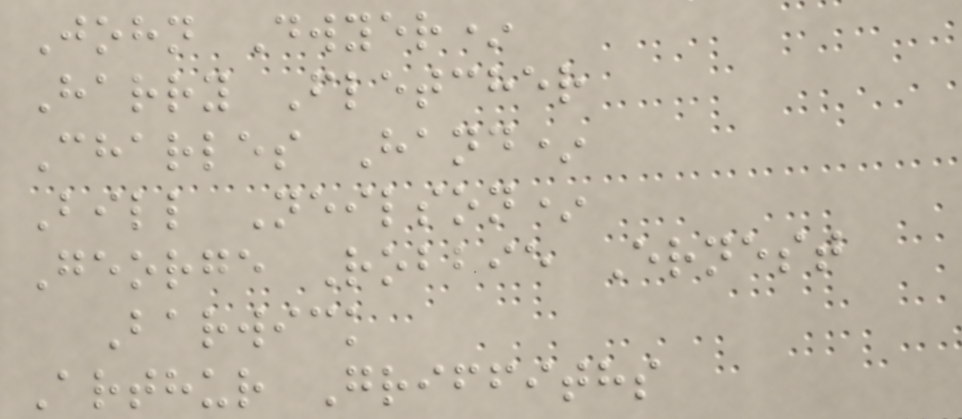John Dwyer*
Harry Fletcher
Charles Hand*
Bill Neilson*
George Robbie Ernest
Barwick
Arthur Griffiths
